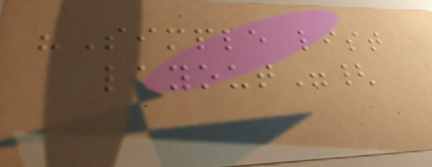"Simple list
layout"{
